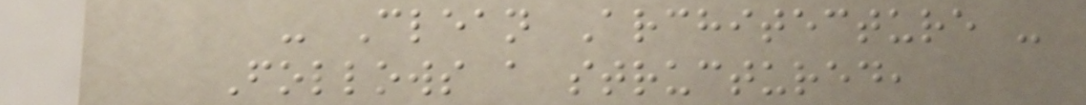- Clean Architecture -
Follows a structured,
